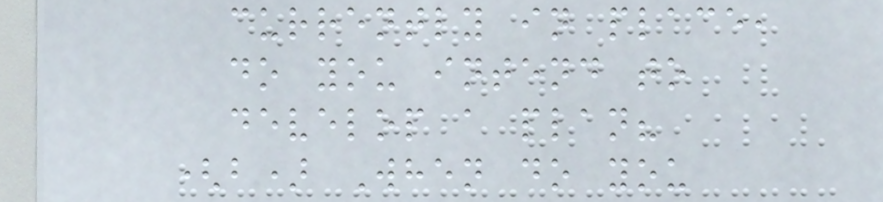currently in place,
do you intend to
develop a plan?
(b) When do you
